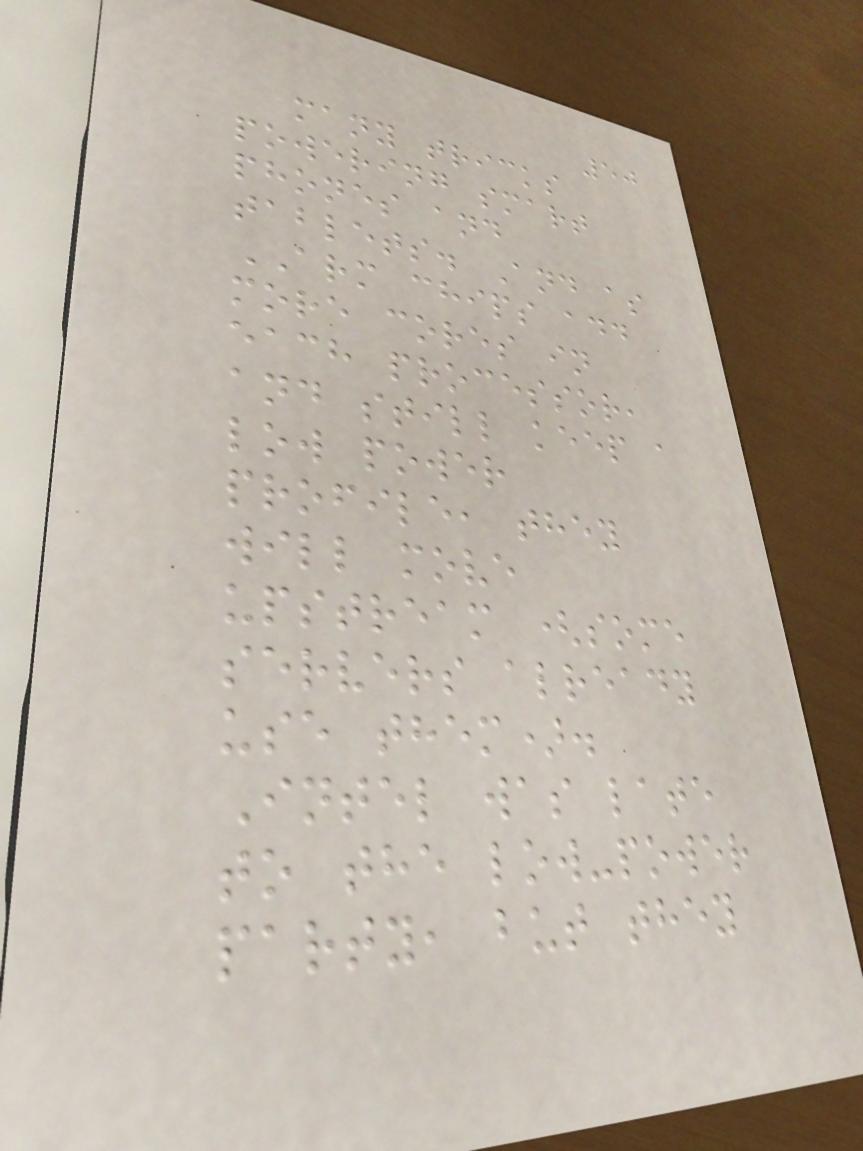50
many tricks
powering smart
phones and
tablets. And as
ARM chips add
more cores in
each processor,
and still keep a
low power
profile, they
will move
upstream (some
servers already
use them).
Intel was late
to the low-power
party, but they
